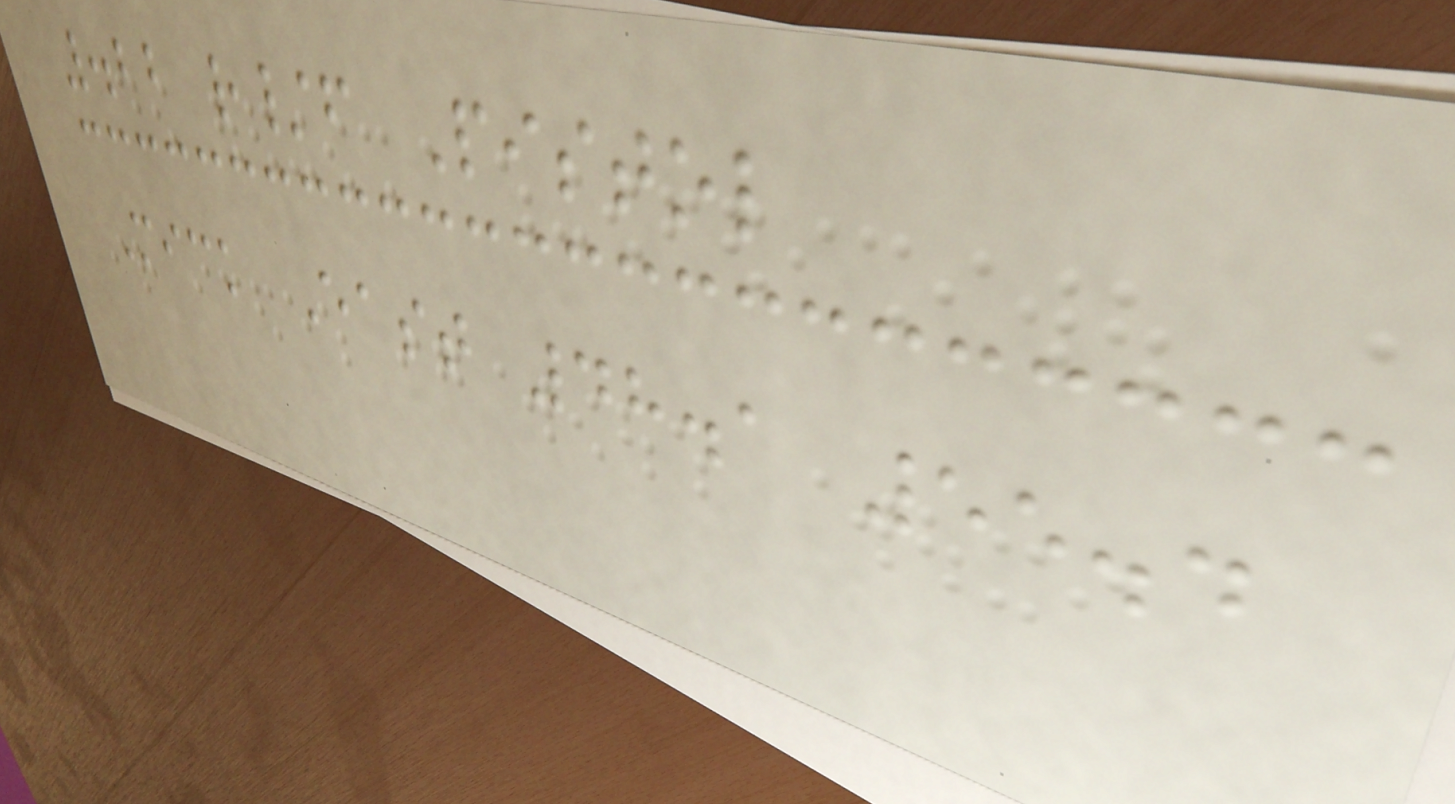.22 r/f Pistol
Mick East 48.1 55.4
